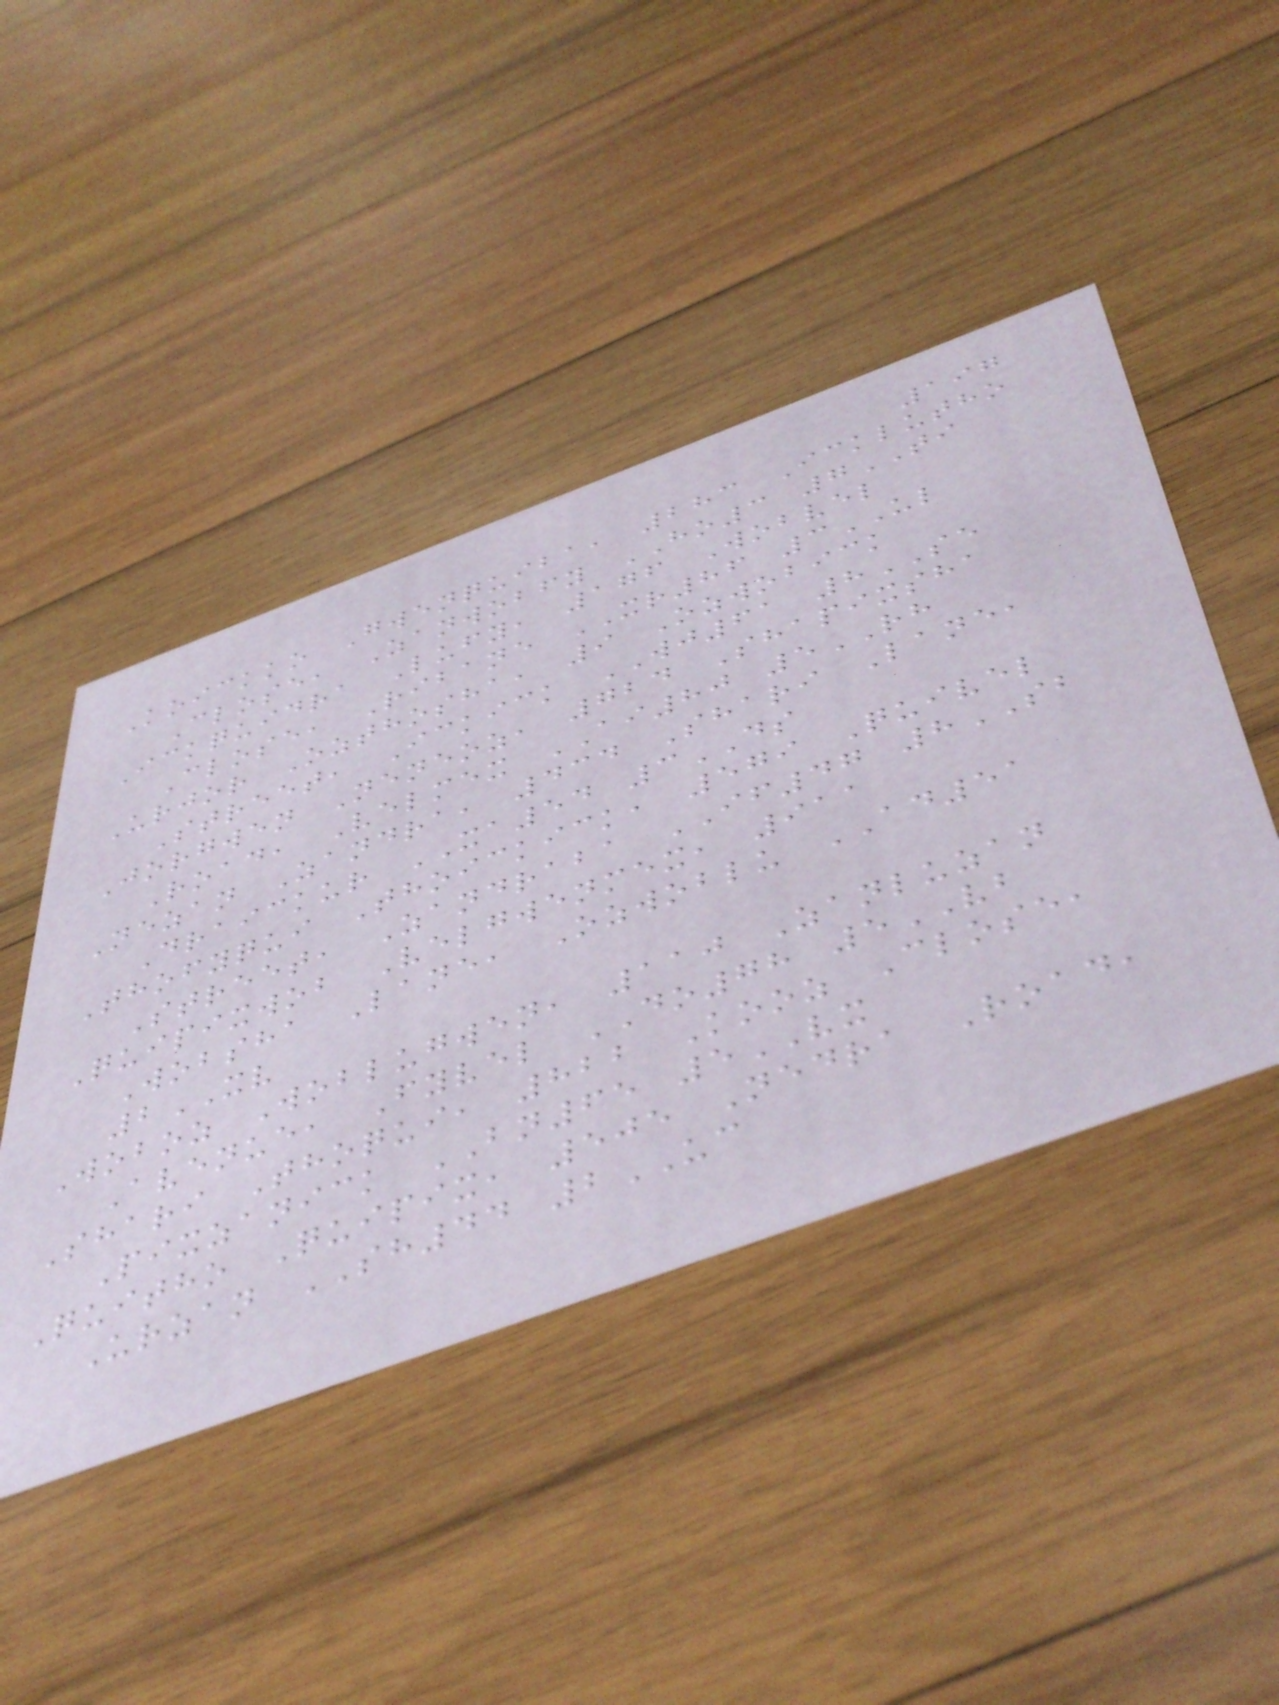197
Koickko Gwenquiba, 283 Icklutho
Close, Zanwobfy HO3 7TI
Ickquidra Lufy, 176 Wobvel
Close, Ribane XR86 3UL
Urjor Ozthosha, 9 Ozwobick
Street, Ickick WJ61 8SE
Jorgwen Neneoz, 724 Shapixsha
Road, Velmex AI80 5RH
Nezan Zandra, 434 Shari Lane,
Draickur XA54 3DS
Thofyqui Thoickick, 579 Quivel
Street, Zandraba IF47 8SB
Quipixwob Velgwenmex, 911
Wobsha Lane, Ozwoblu AD51
2XV
Woboz Woblugwen, 110 Zanluzan
Avenue, Fyvel DO78 5VB
Shari Thoqui, 822 Kooz Close,
Pixzanick BN65 5VX
Quitho Quipix, 505 Nedra Road,
Urzan SH44 2UC
